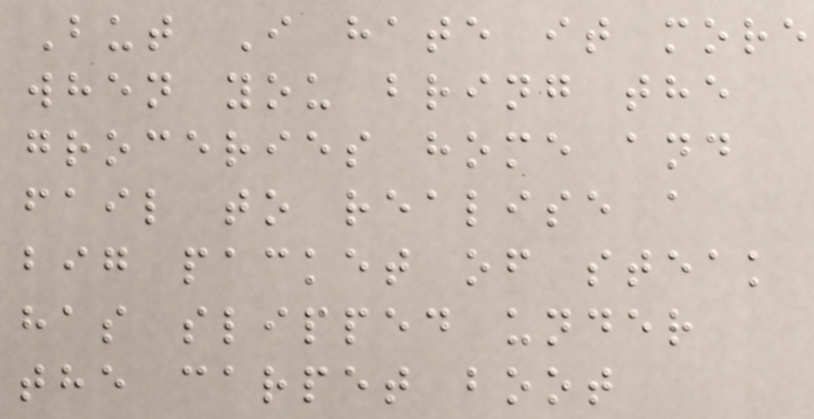But I hate it more
when you bring the
groceries home and
fail to realise a
big packet of steak
has slipped under
the carpet boot
